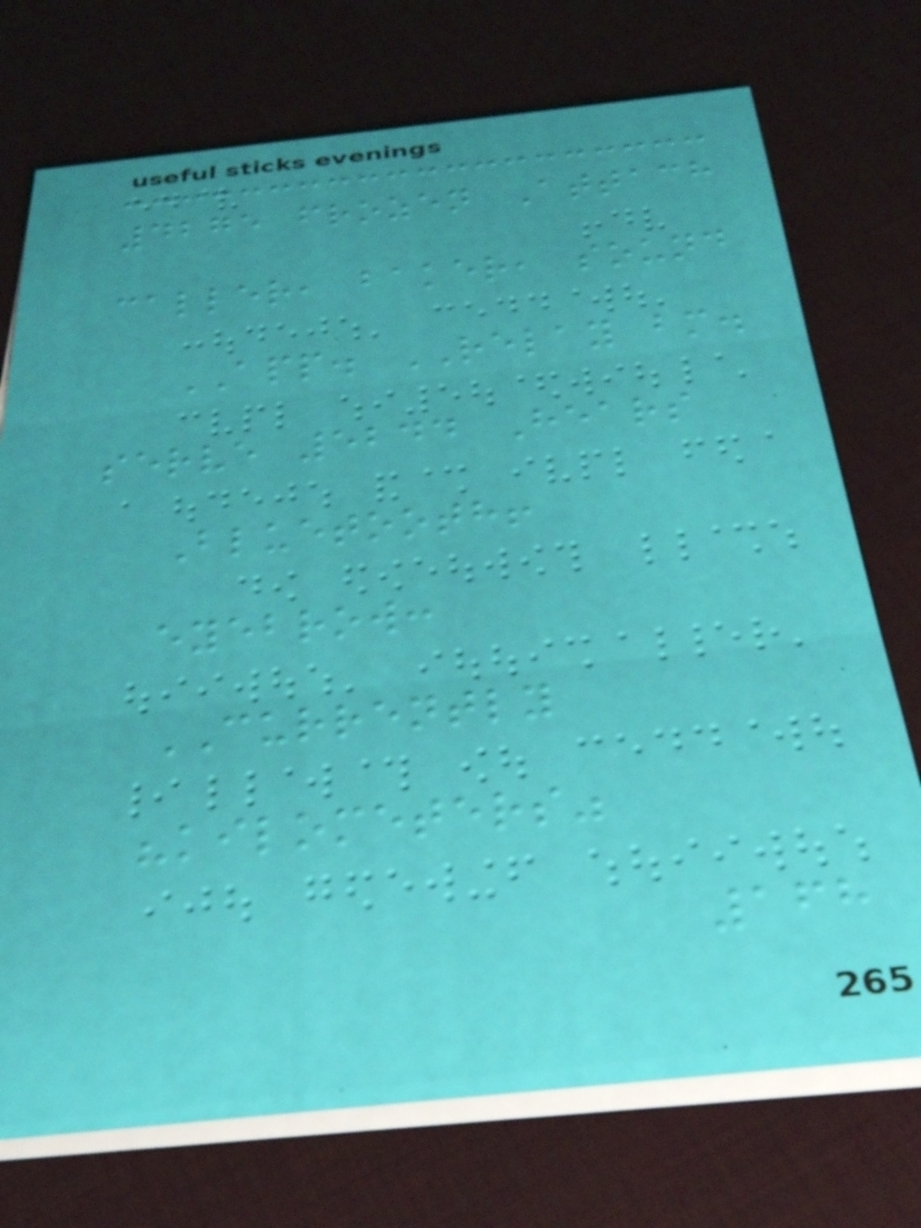4275 frozen Attach
caller, baker, sound
APP. RELAY bm.
serve 5244 Hears
Bluetooth!
eyebrow:
CURRENTLY
"kilometers"
168
